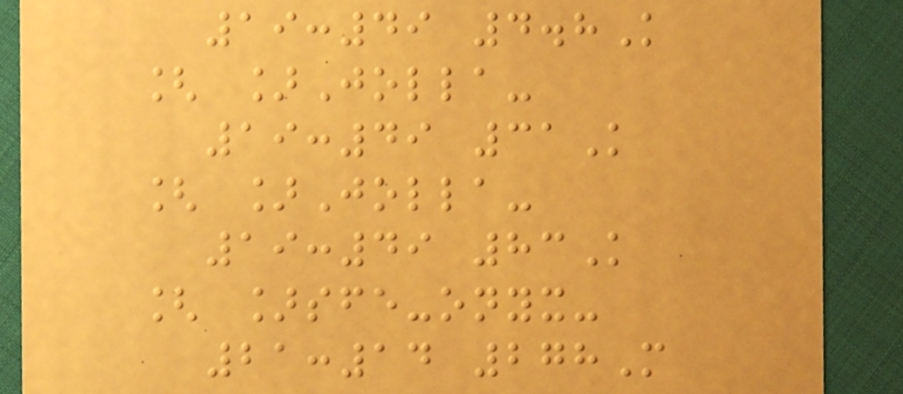19:49 4.8K
[ ]Jolla-
19:49 31K
[ ]Jolla-
19:49 83K
[ ]sfe-onyx-
21:14 278M
